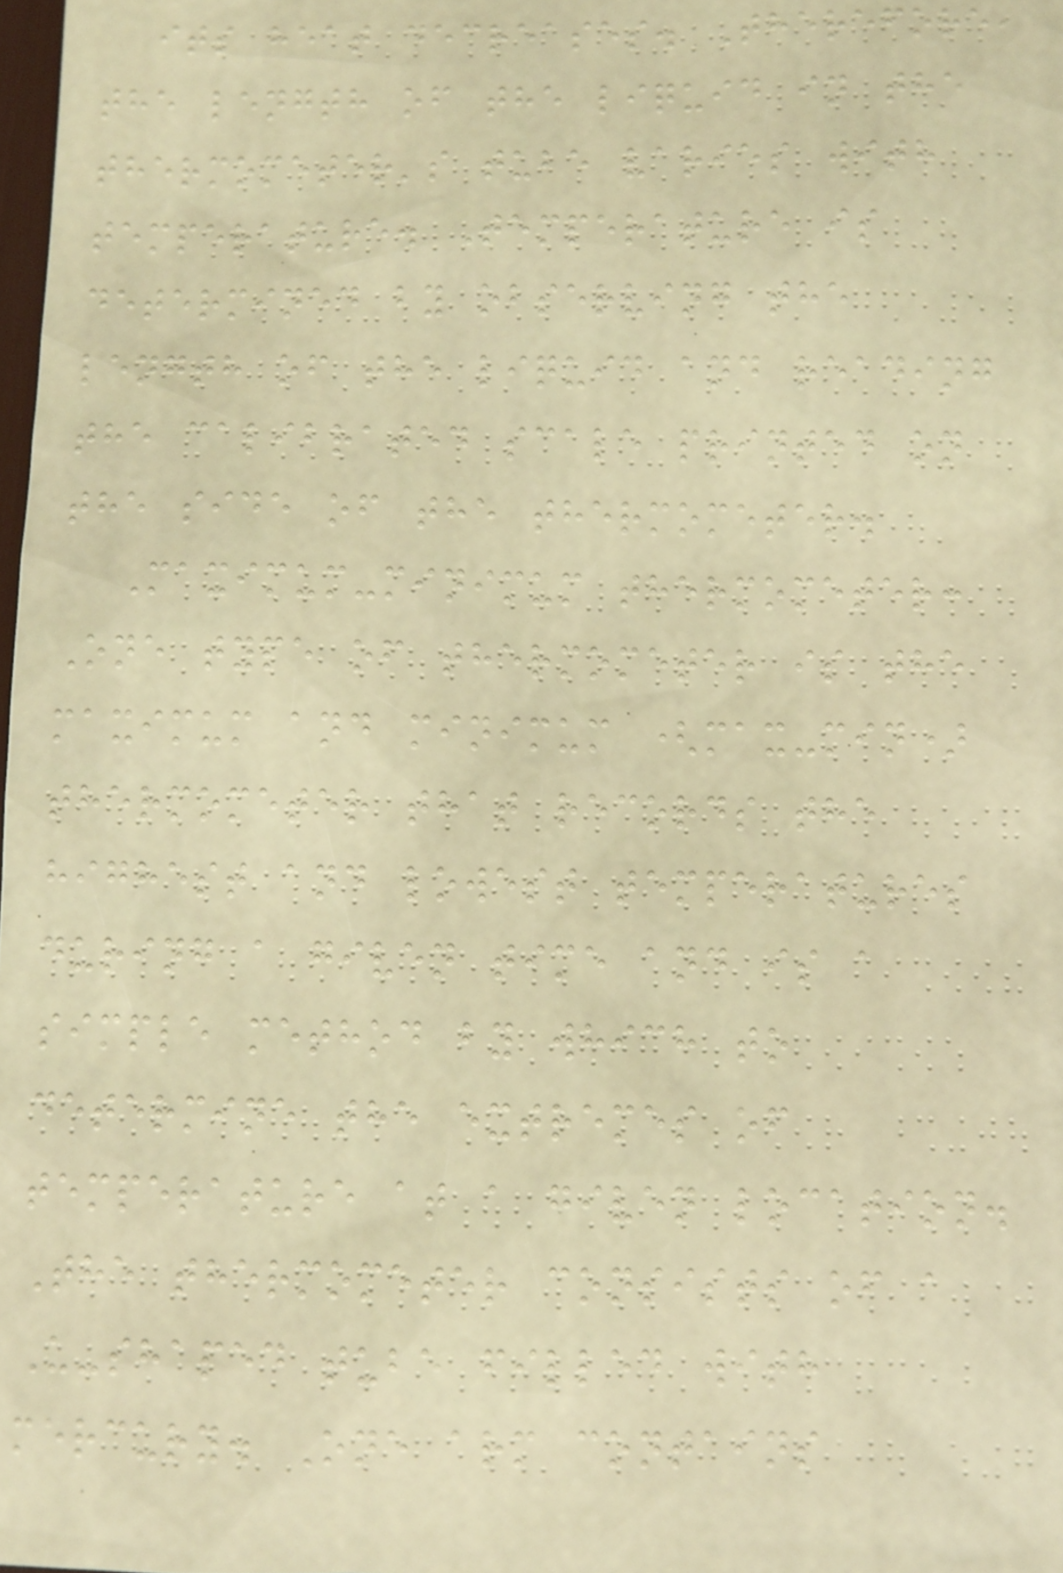its heat decreases. Therefore,
the length of the liquid in the
thermometer's tube varies with
temperature. Temperature is
determined by observing the
length of the liquid and reading
the calibrated scale printed on
the side of the thermometer.
Maximum-minimum thermometer:
One type of thermometer is the
maximum and minimum (max-min)
thermometer that records the
highest and lowest temperatures
during a given time and is a
simple method by which to
determine the extremes of
temperature at a given location.
The thermometer consists of a
U-shaped tube filled with
mercury. One arm contains
